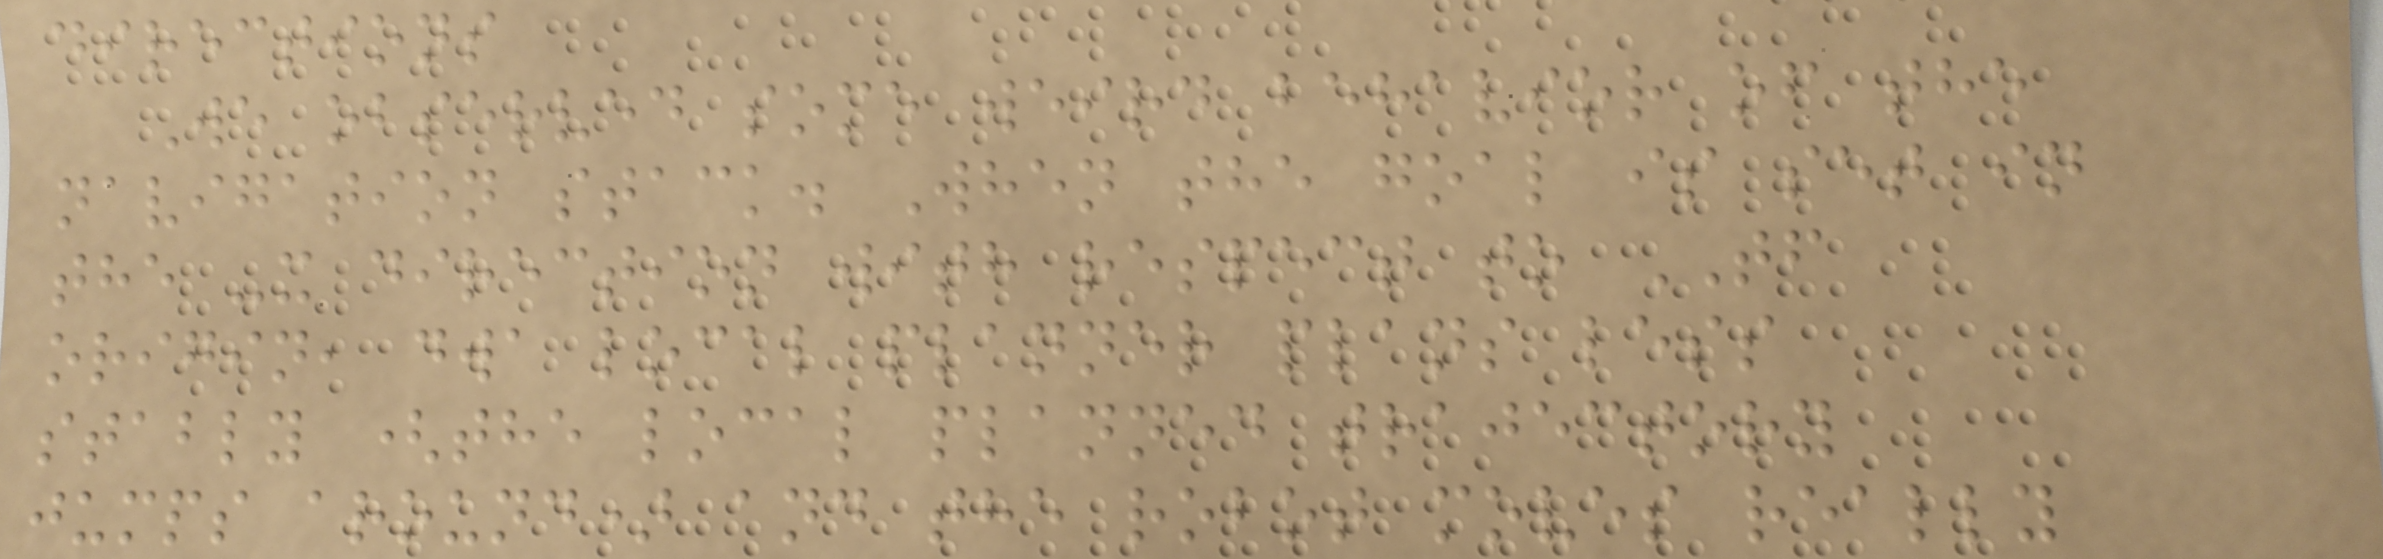directions
We observed some weird behavior of the
navigation stack. When the goal is set in
the -x direction with respect to TF
origin, dwa local planner plans less
stably (the local planned trajectory
jumps around) and the robot moves really
